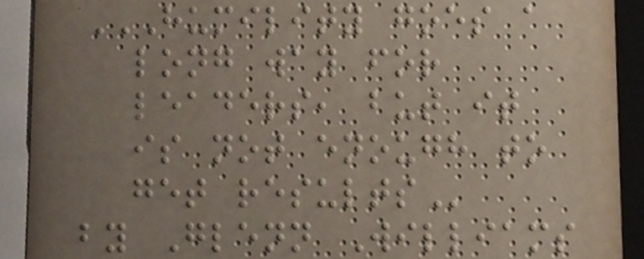HUMILITY GOES A
LONG WAY FOR
LEADERS, BUT IT
IS NOT ENOUGH TO
GET RESULTS
by Glenn Williams
